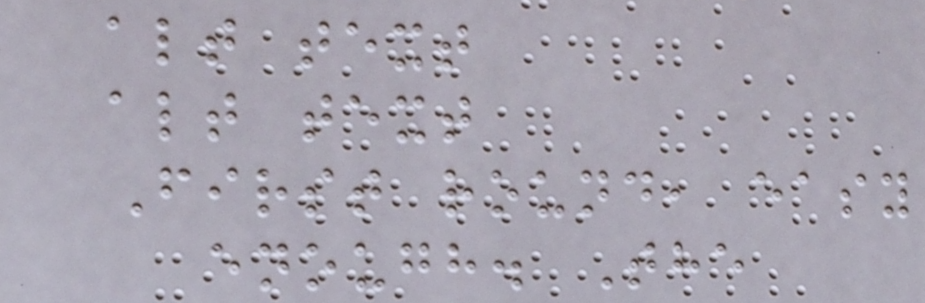alt text
alt text
First round, easy
enough. The
